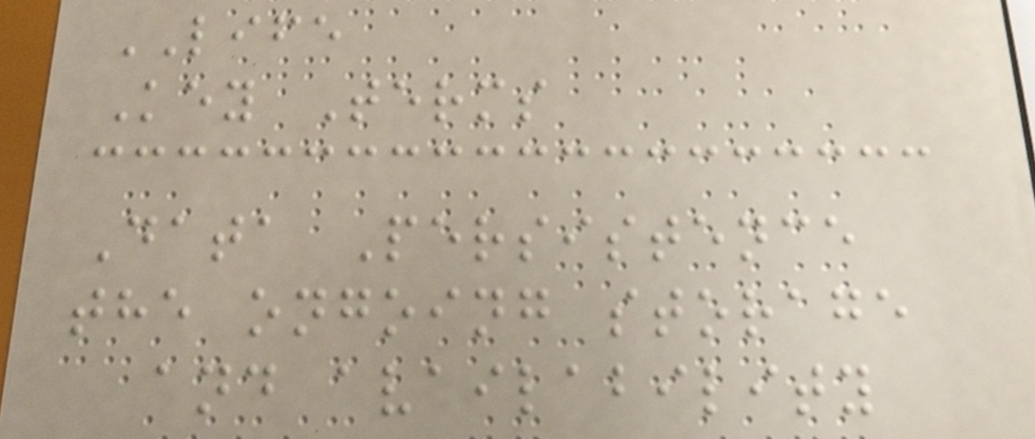LIFE
Key Terms
Data Persistence
the ongoing storage
and availability
